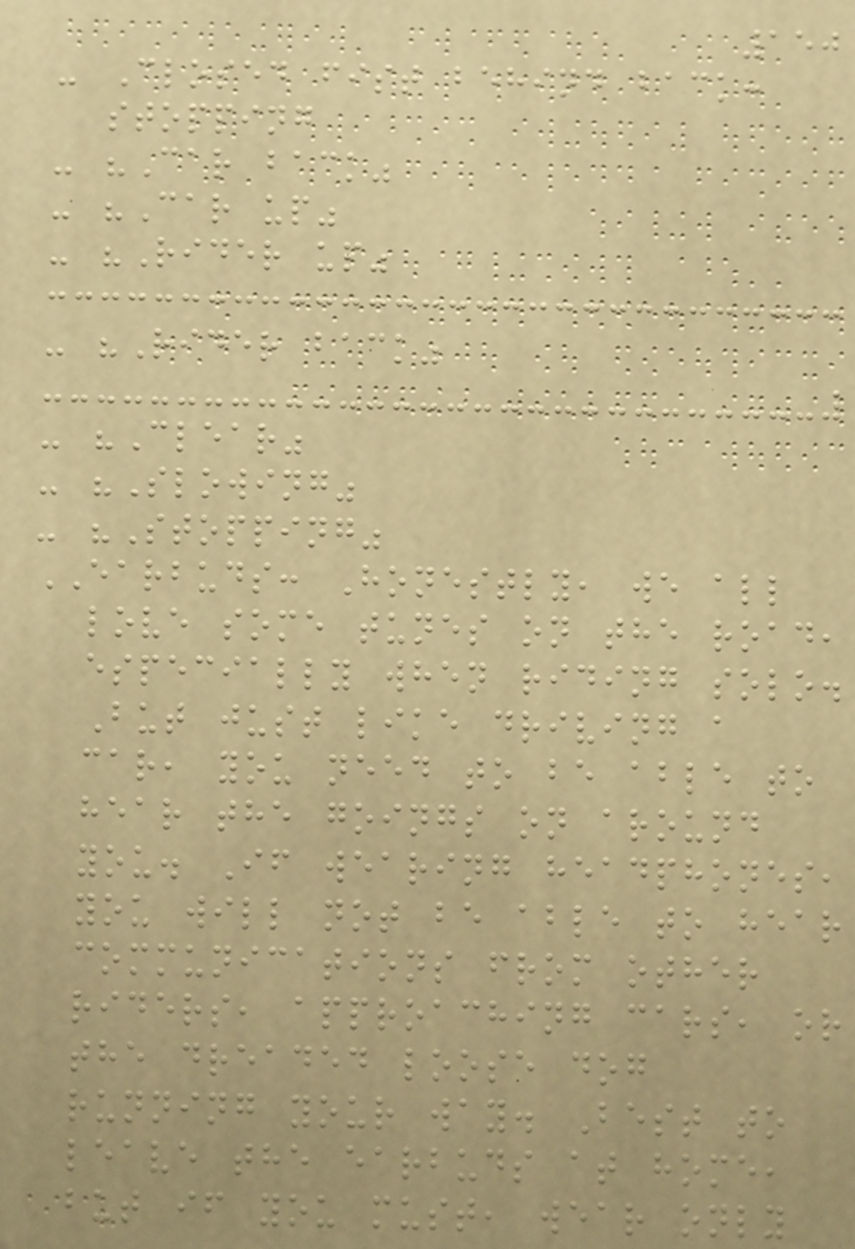150
- Closed fist behind back:
stopping
- "Car back"
- "Car up"
- "Rider up"
- "Rider back"
- "Clear"
- "Slowing"
- "Stopping"
EARBUDS: Honestly, we all
love some tunes on the road,
especially when riding solo.
But just like driving a
car, you need to be able to
hear the goings on around
you. If wearing headphones,
you will not be able to hear
communications from other
riders, approaching cars, or
the dreaded loose dog
running your way. Best to
leave the earbuds at home,
but if you must, wear only
